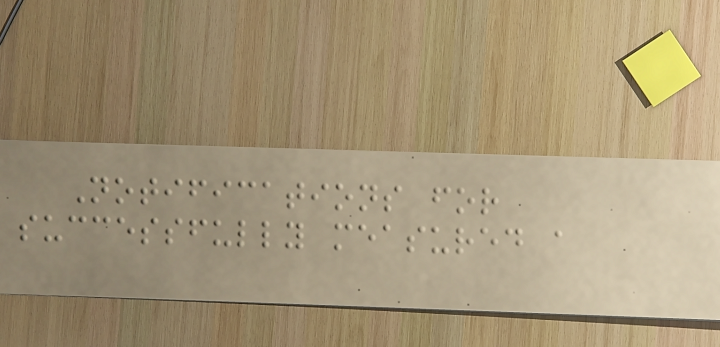Notifications for
successfully measured a
